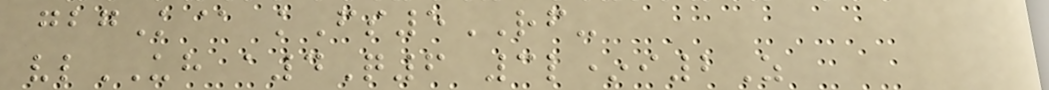gbgK@ kFs5RF-
vlUH a4Q6 3l*i2Z
